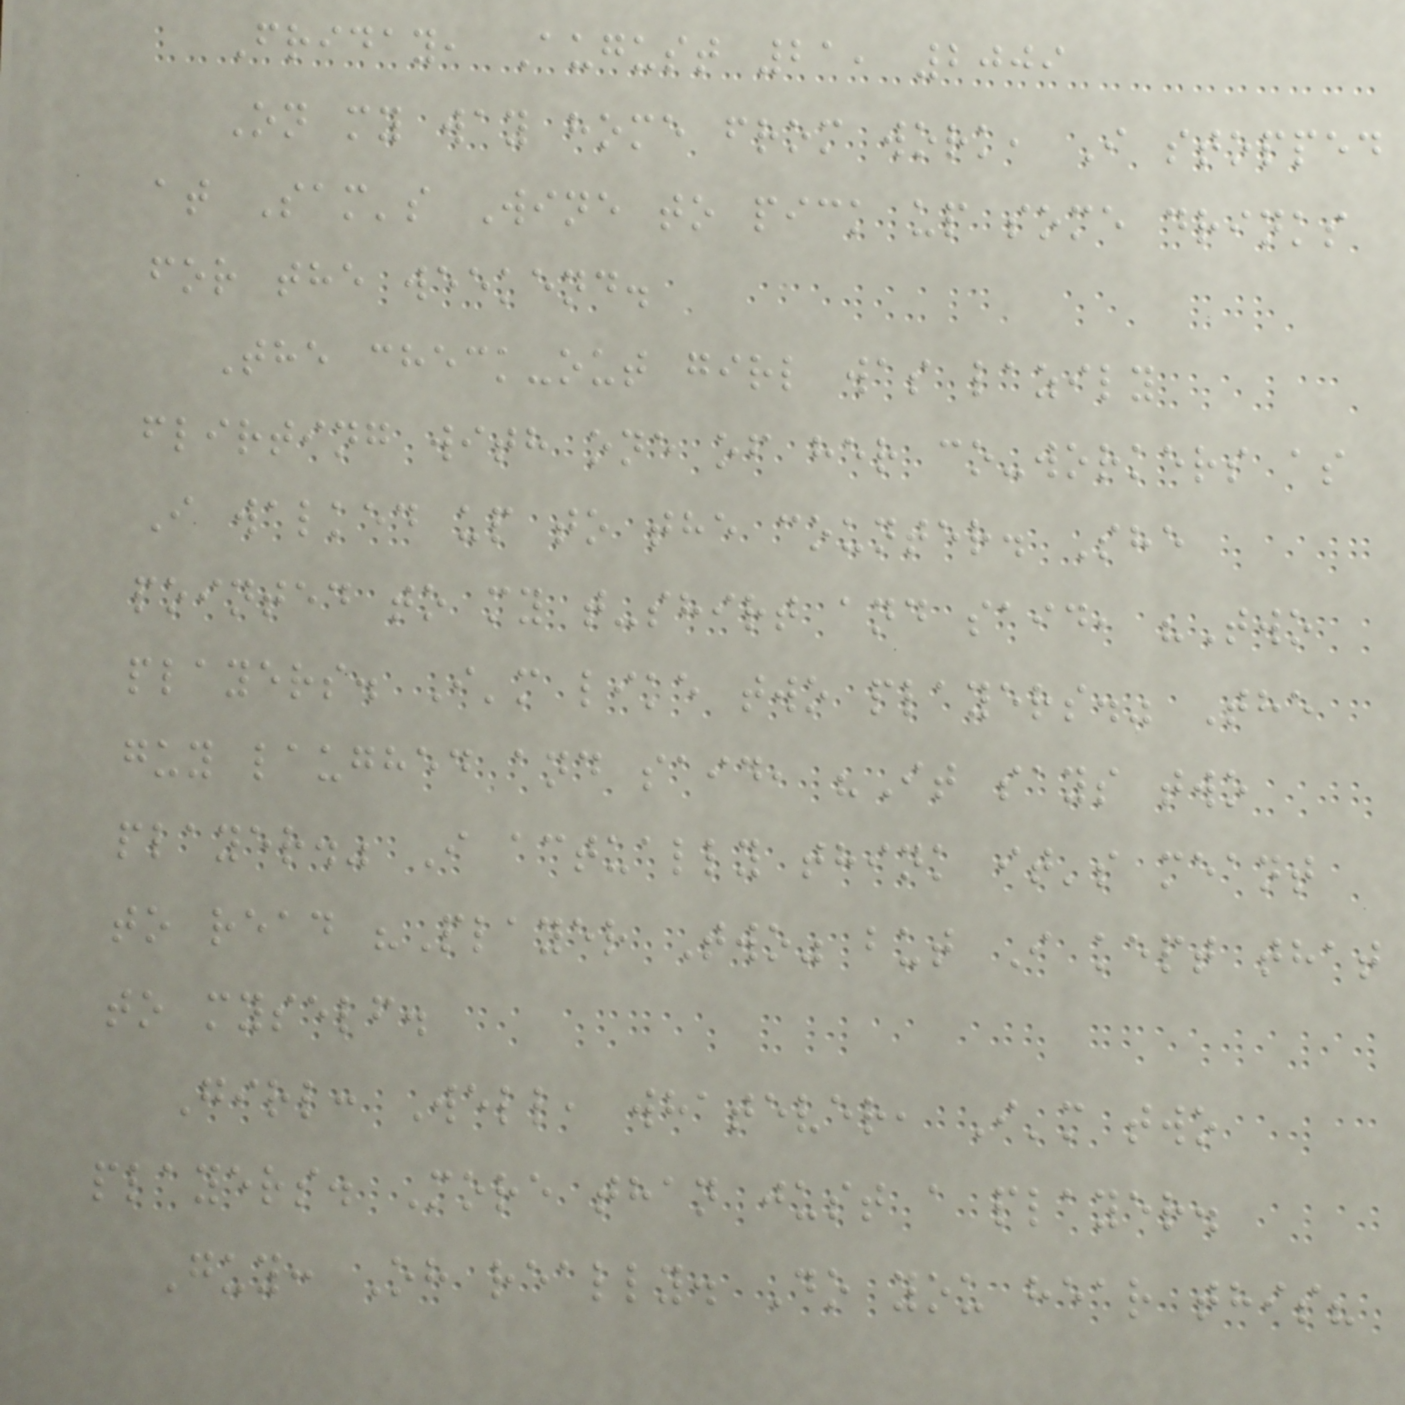Friday, August 21, 2009
On my way home from work, I stopped
at Sam's Wine to pick up some drinks
for the weekend.
The check-out girl was lazily
flirting with one of her co-workers as
I walked up to the counter. She
pointed to my t-shirt and said, "Two
players. I'm like two players." The
guy laughed and said, "It says two
player." I actually think it's meant
to read "Player Two" but I kept that
to myself.
Girl: Well, whatever, I'm two
players. More than just a player.
Guy: Oh really. Do you hear this?
